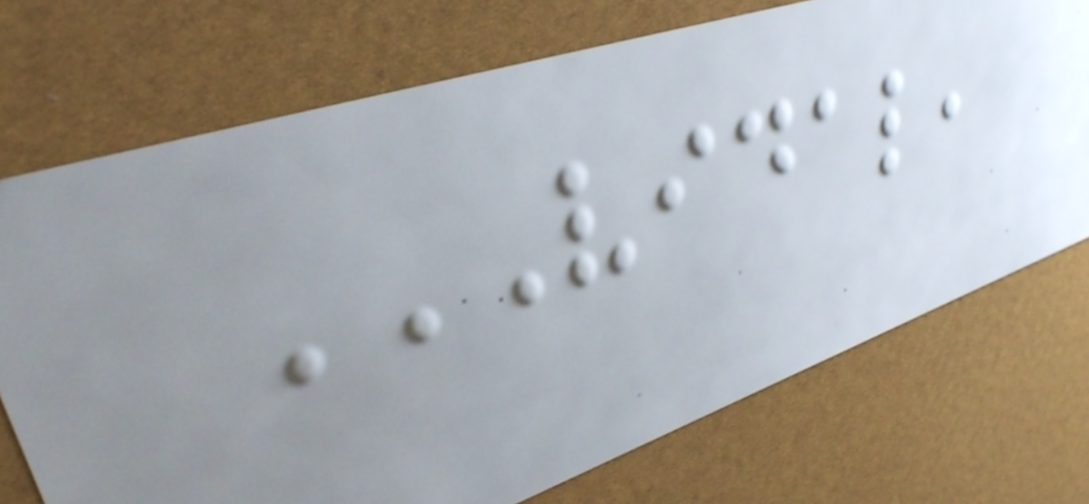VIDAL,
